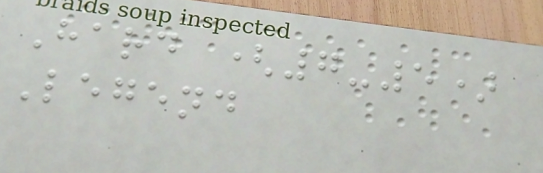Hard (7-5)
Legend
